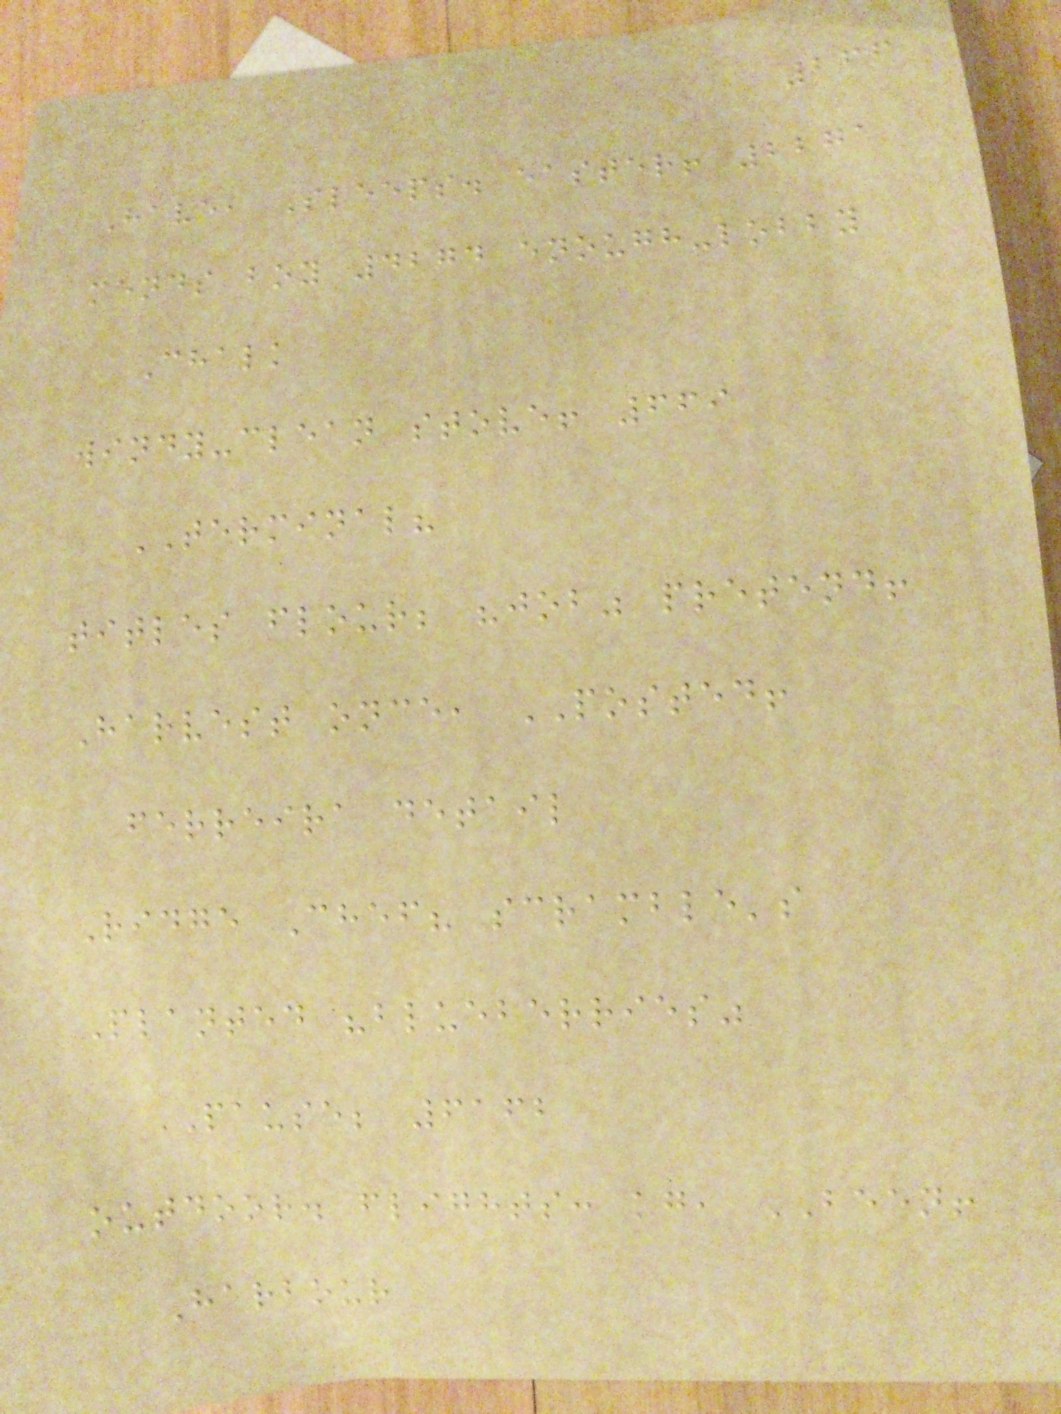266
Have, Sleeps. easter! 2271
mends boy 4274 enough-lobby
Chalk
windy-clean stove! 669
TERMINAL?
titles flour; "job" pretend!
Harvest once, POSTED!
ferreira detail
Ridge Chef? scramble's
Planted "blueberries"
PAUSE; 6162
outdoor. flights: kg, BEEN!
Harbour
